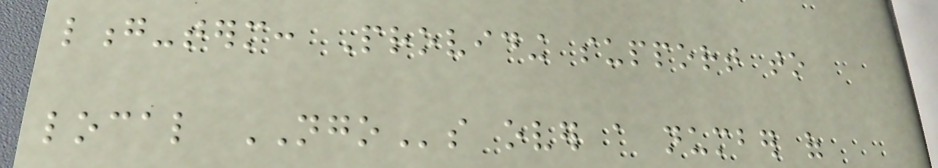long-term: Providing support to
local NGOs over a number of
